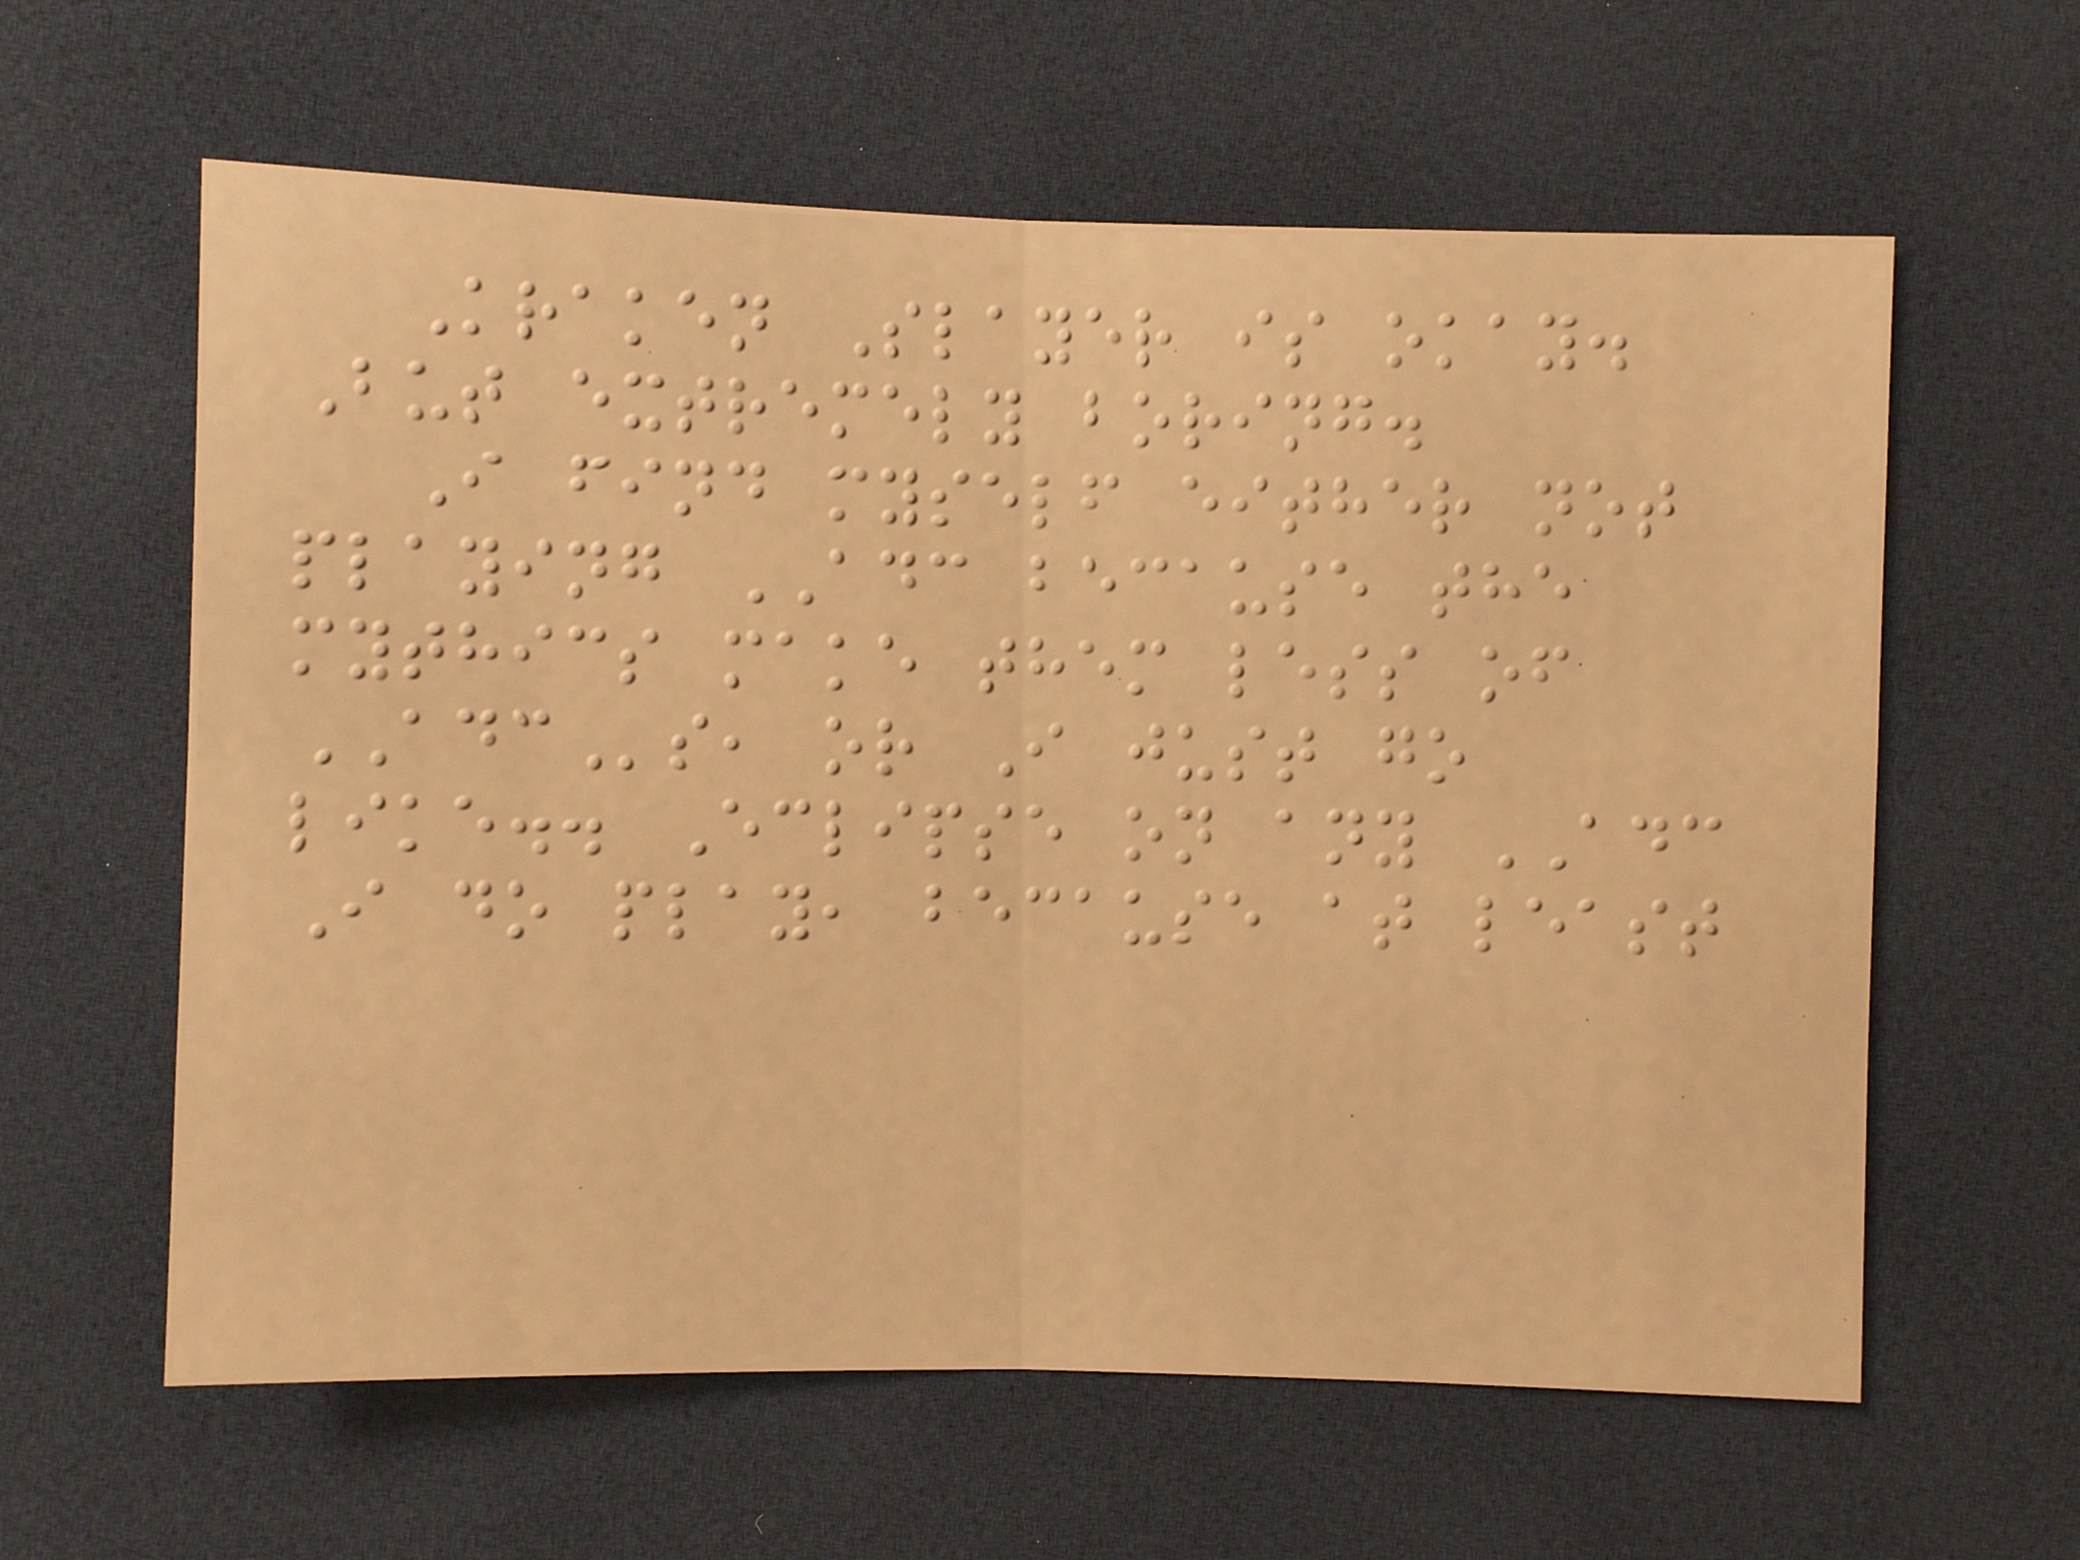Kraken Slayer is okay.
But extremely boring.
I find myself either not
playing ADC because the
mythics make them less of
ADCs, or I just go
like.. Eclipse on any ADC
I do play, because at least
